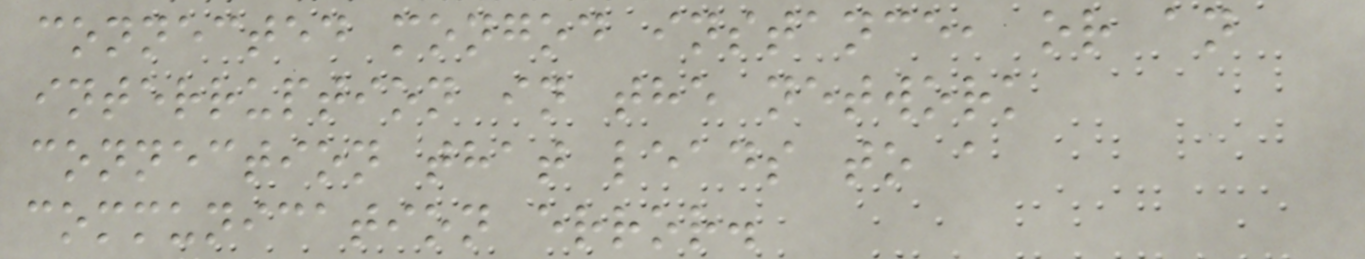connected mongod instance, or an
interruption in the network
connection that leads to a
communication error.
